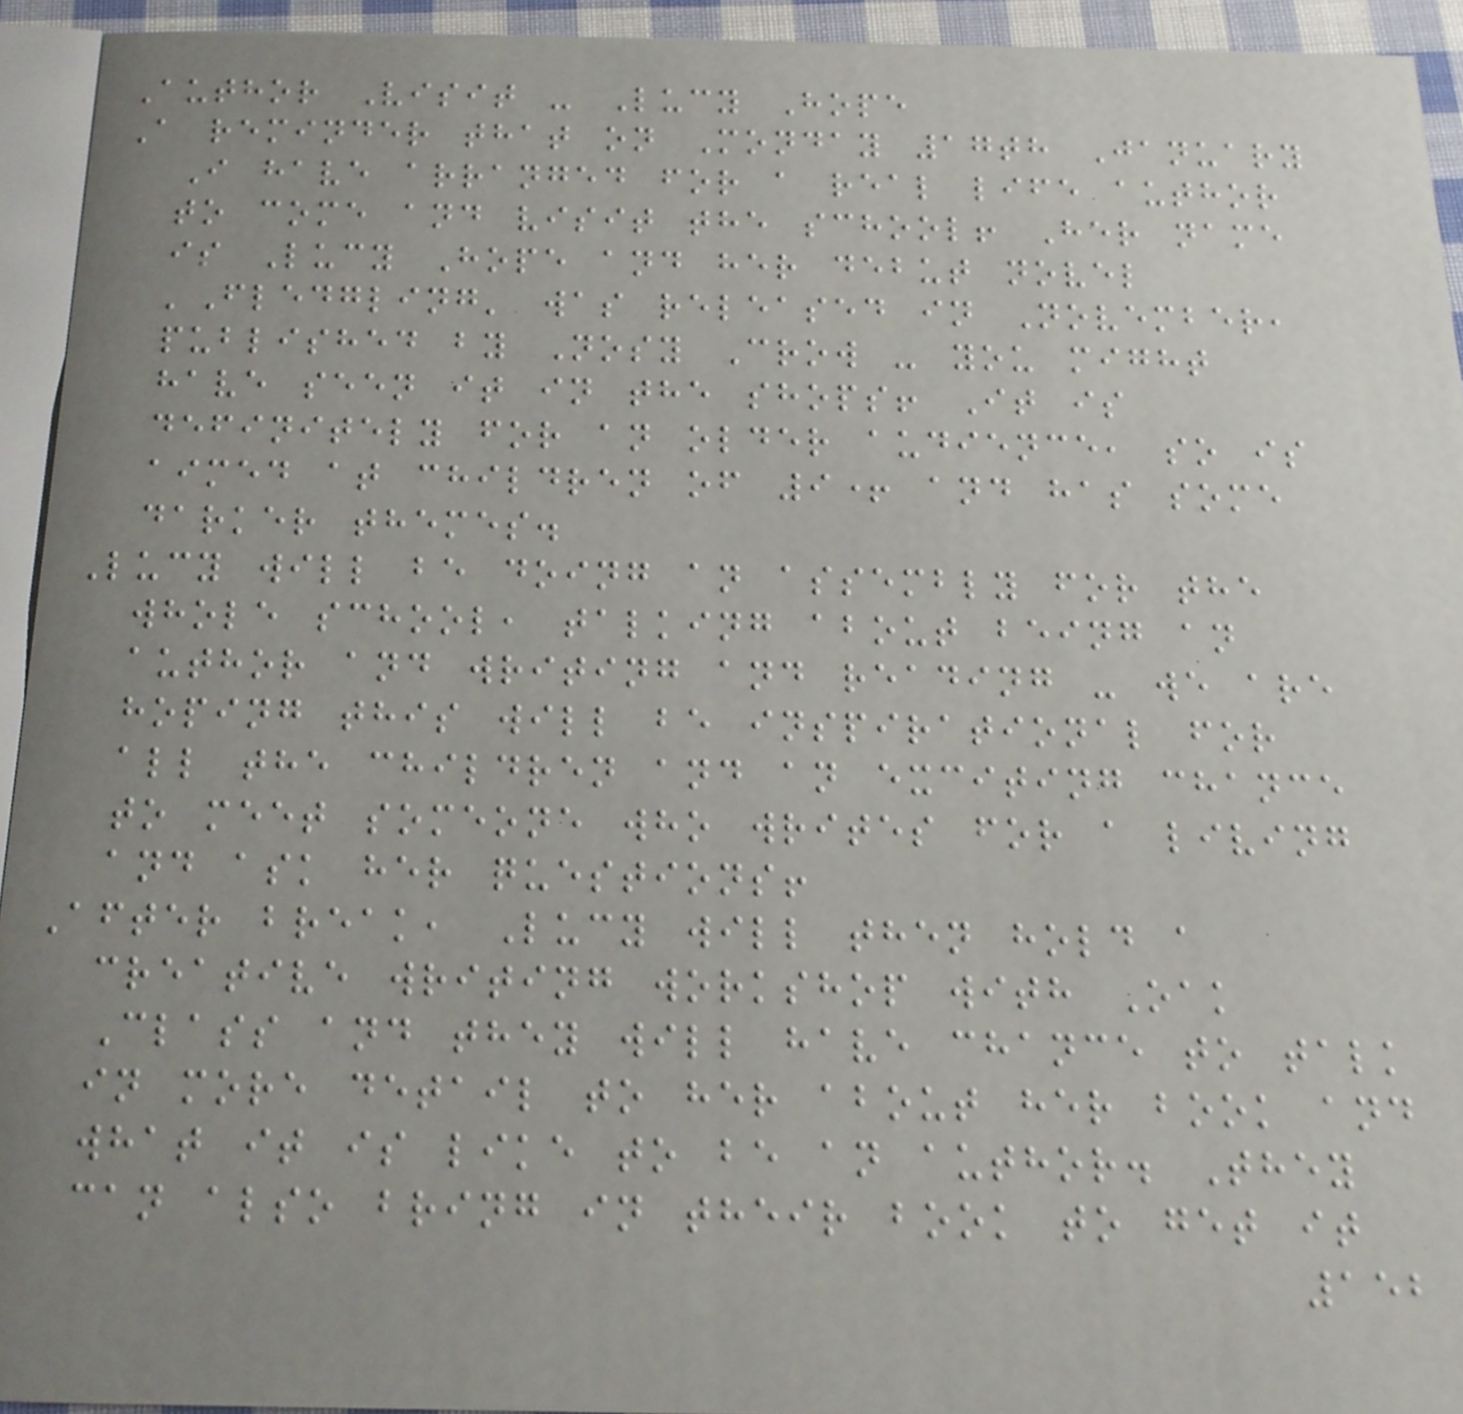Author Visit - Lucy Hope
A reminder that on Monday 17th January
I have arranged for a real life author
to come and visit the school! Her name
is Lucy Hope and her debut novel
'Fledgling' was released in November,
published by Nosy Crow - you might
have seen it in the shops! It is
definitely for an older audience, so is
aimed at children of 9+ and has some
darker themes.
Lucy will be doing an assembly for the
whole school, talking about being an
author and writing and reading - we are
hoping this will be inspirational for
all the children and an exciting chance
to meet someone who writes for a living
and ask her questions!
After break, Lucy will then hold a
creative writing workshop with Oak
Class and they will have chance to talk
in more detail to her about her book and
what it is like to be an author. They
can also bring in their book to get it
152
